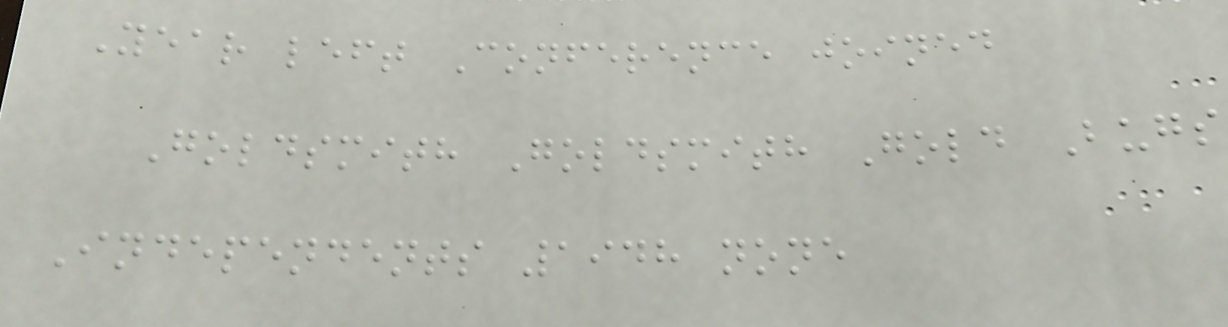Year left Conference joined
Goldsmith Goldsmith Gold Bugs
Independents 1948 none
